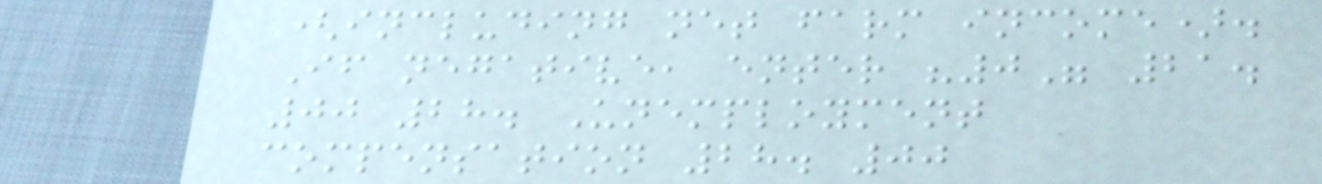(including net farm income).
If negative, enter "0" 21.
00 28. Unemployment
compensation 28. 00
